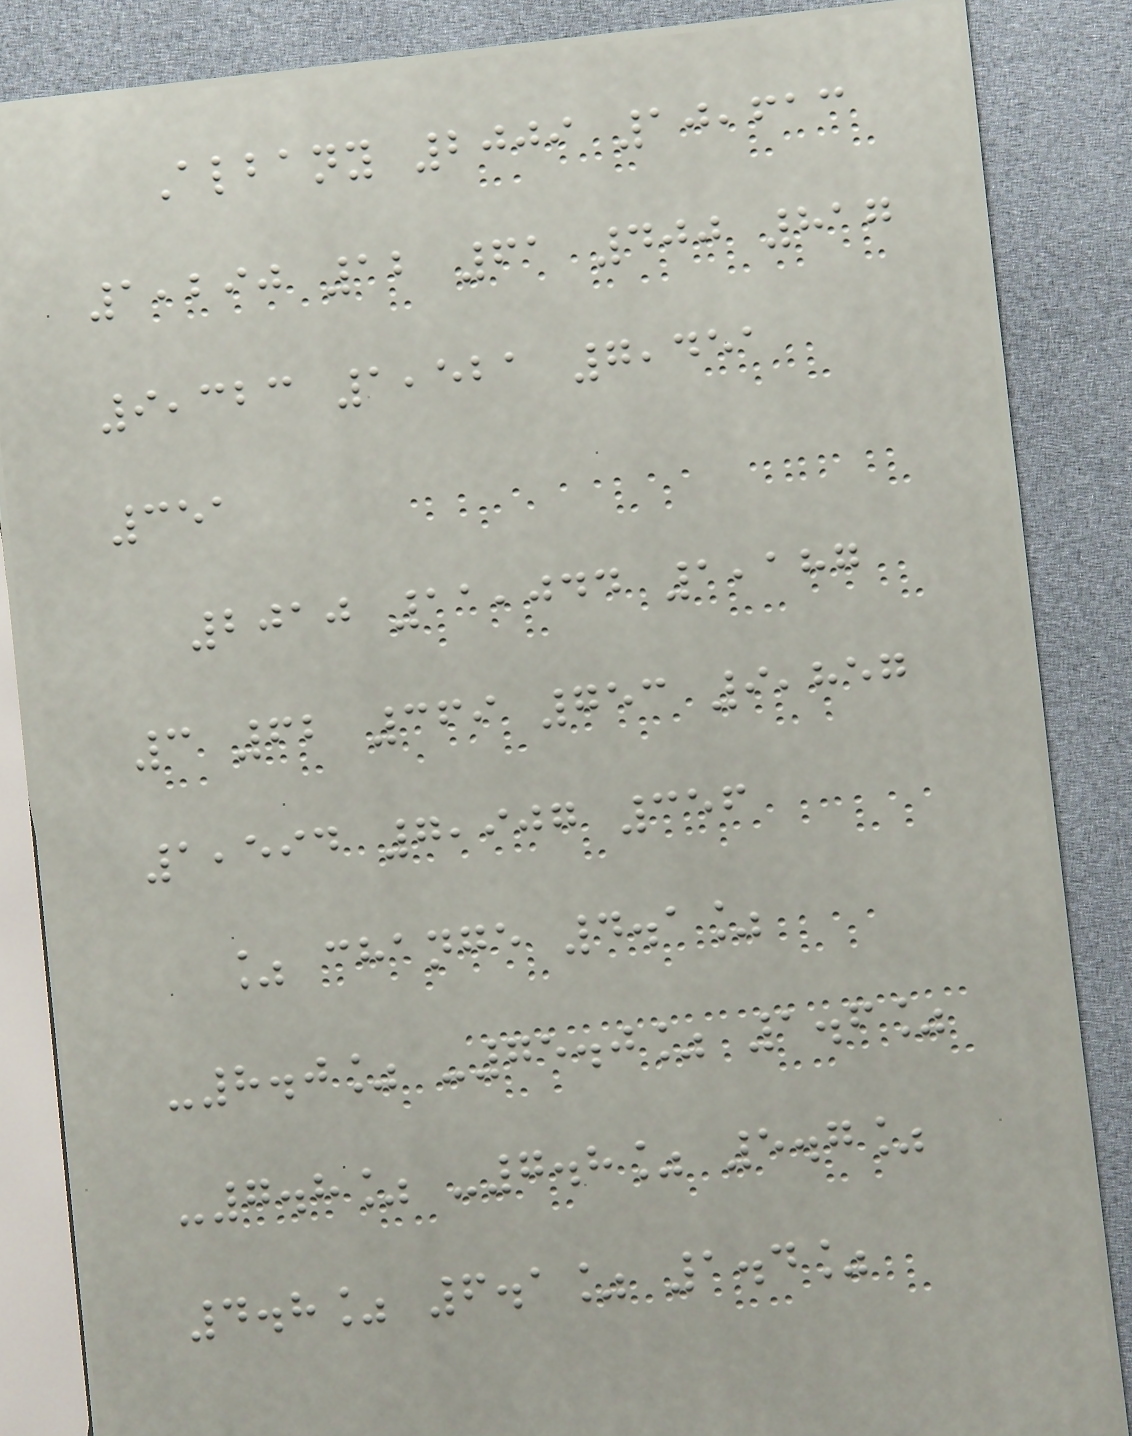Albany 2009 10,613
1,290 12 61 400 817
9,323 1,521 7,451
351
2010 11,044 1,187
3 62 369 753 9,857
1,594 7,907 356
% change 4.1%
-8.0% -75.0% 1.6%
-7.8% -7.8% 5.7%
4.8% 6.1% 1.4%
